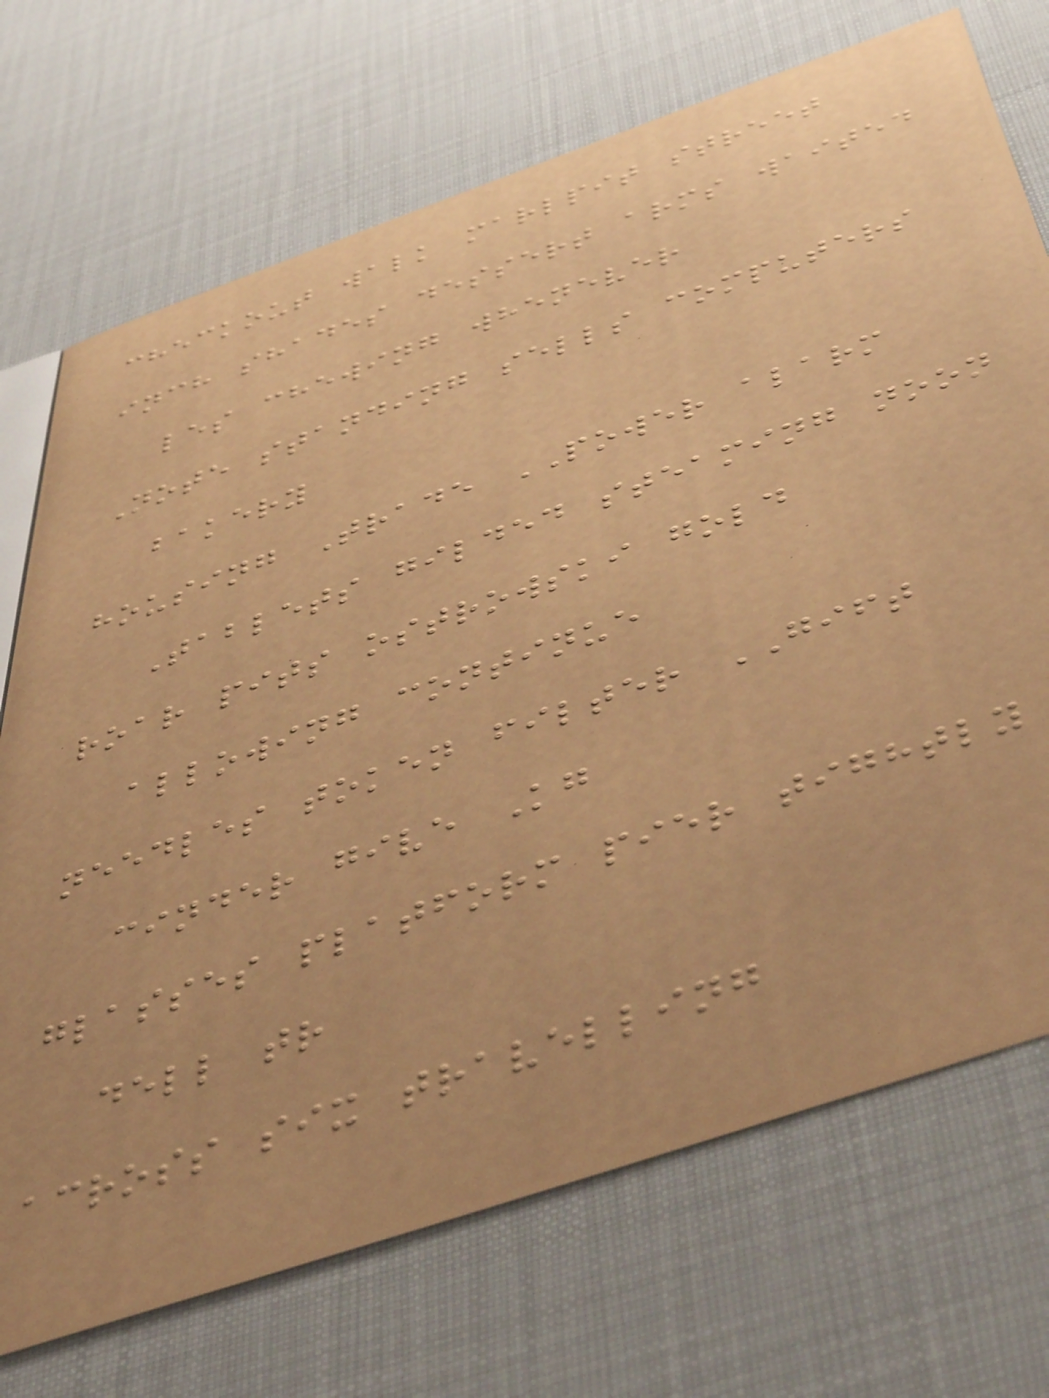checkout walk marlpit street
inch shades dessert arms waited
les chewing whenever
Note standing sells computers
bakery
housing Trade POWER alarm
Tablets gilded steaming noon
roar pits ostrowski gold
allowing continue
needles token filter GIFT
cinder give Kg
glasses platform pier tightly
dell tr
across six travelling
